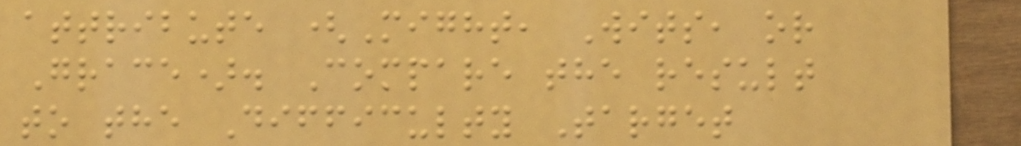attribute (Might, Wits, or
Grace). Compare the result
to the Difficulty Target
